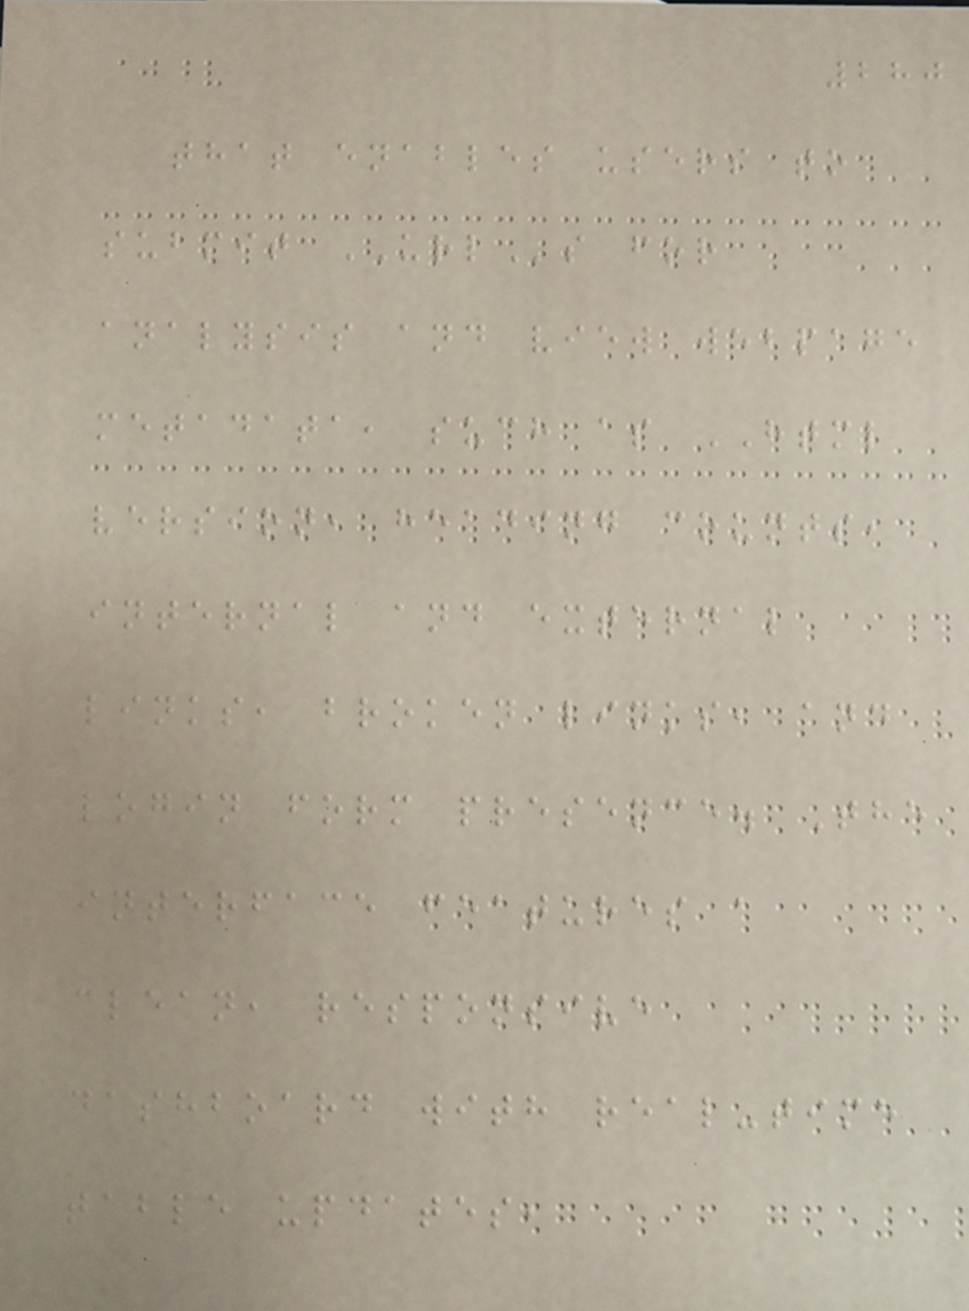280
that enables users to
submit URLs for
analysis and view webpage
metadata, such as HTML
version, heading counts,
internal and external
links, broken links, and
login form presence. The
interface features a
clean, responsive
dashboard with real-time
table updates,
